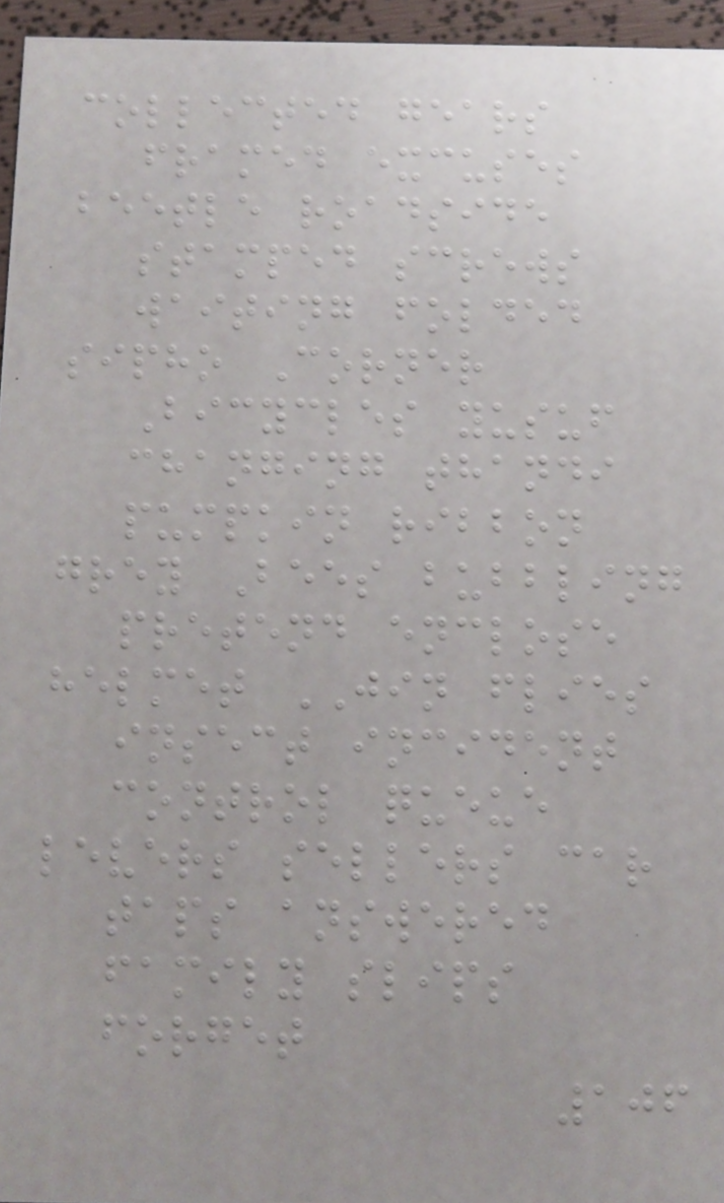collected gears
framed excuses
beetle roadside
stamped screws
waiting folded
sipho Corner
Bicycles yusuf
changing thandi
pumpkin ribbon
grey Bees bubbling
pretend enclose
helmet JIN flies
insect incident
control queue
levers sellers car
taps answered
family slips
forget
106
